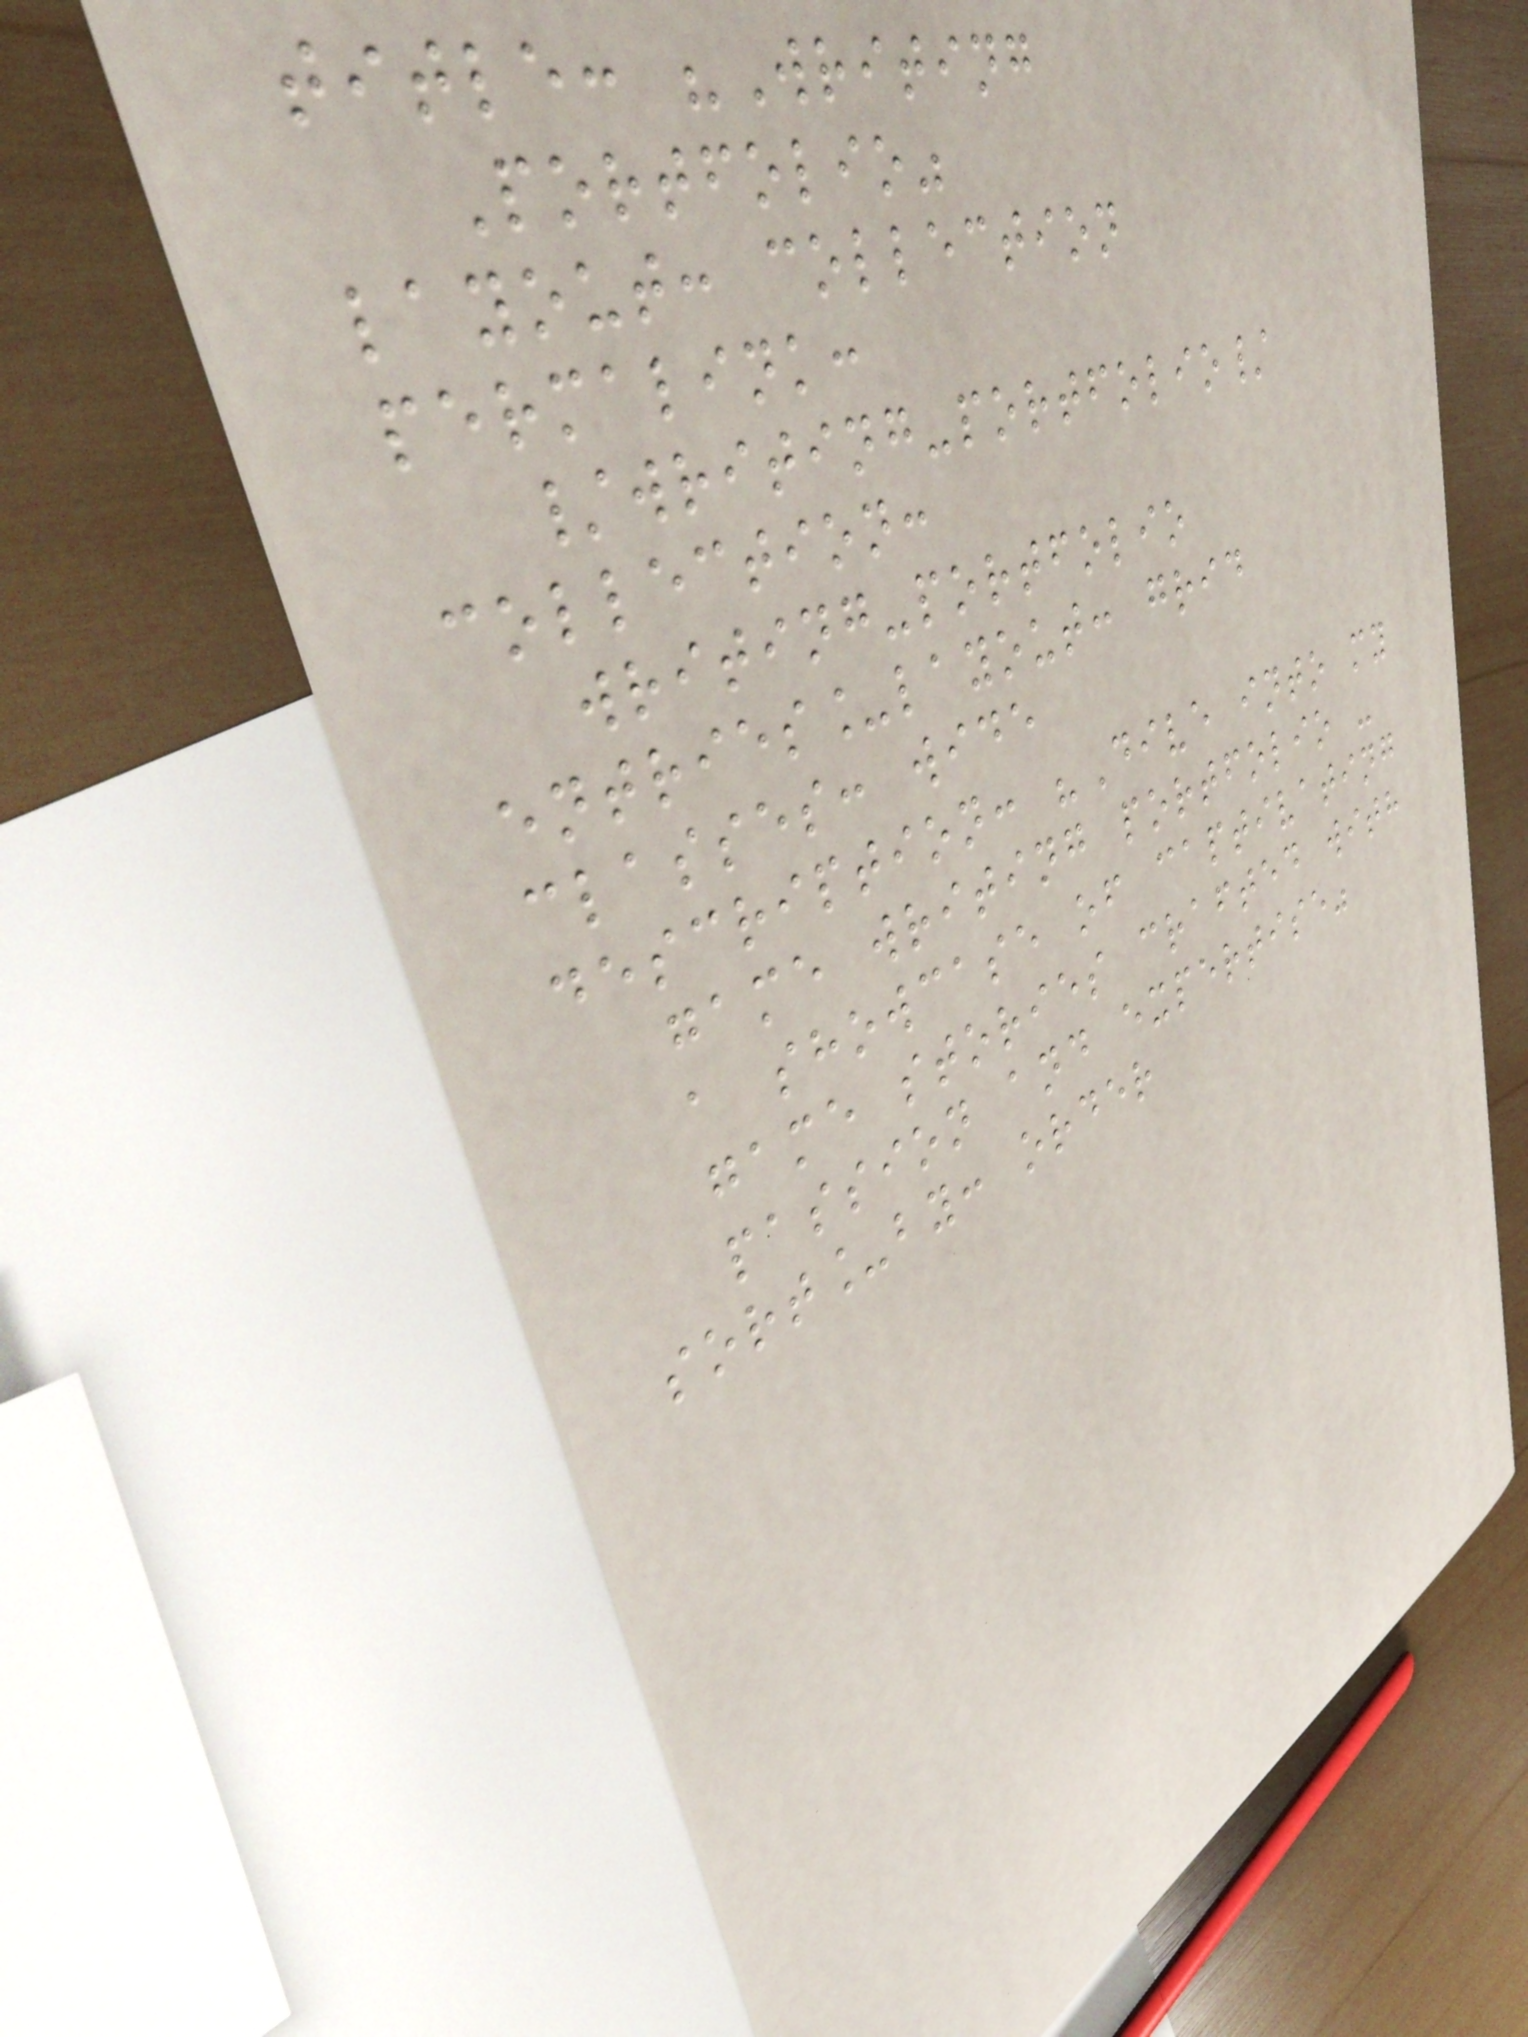title: "Writing
Portfolio"
layout: collection
permalink:
/writing-portfolio/
collection:
writing-portfolio
entries_layout: grid
classes: wide
description: "Dive into my
game writing portfolio -
a showcase of captivating
game stories crafted with
passion and expertise"
sort_by: order
